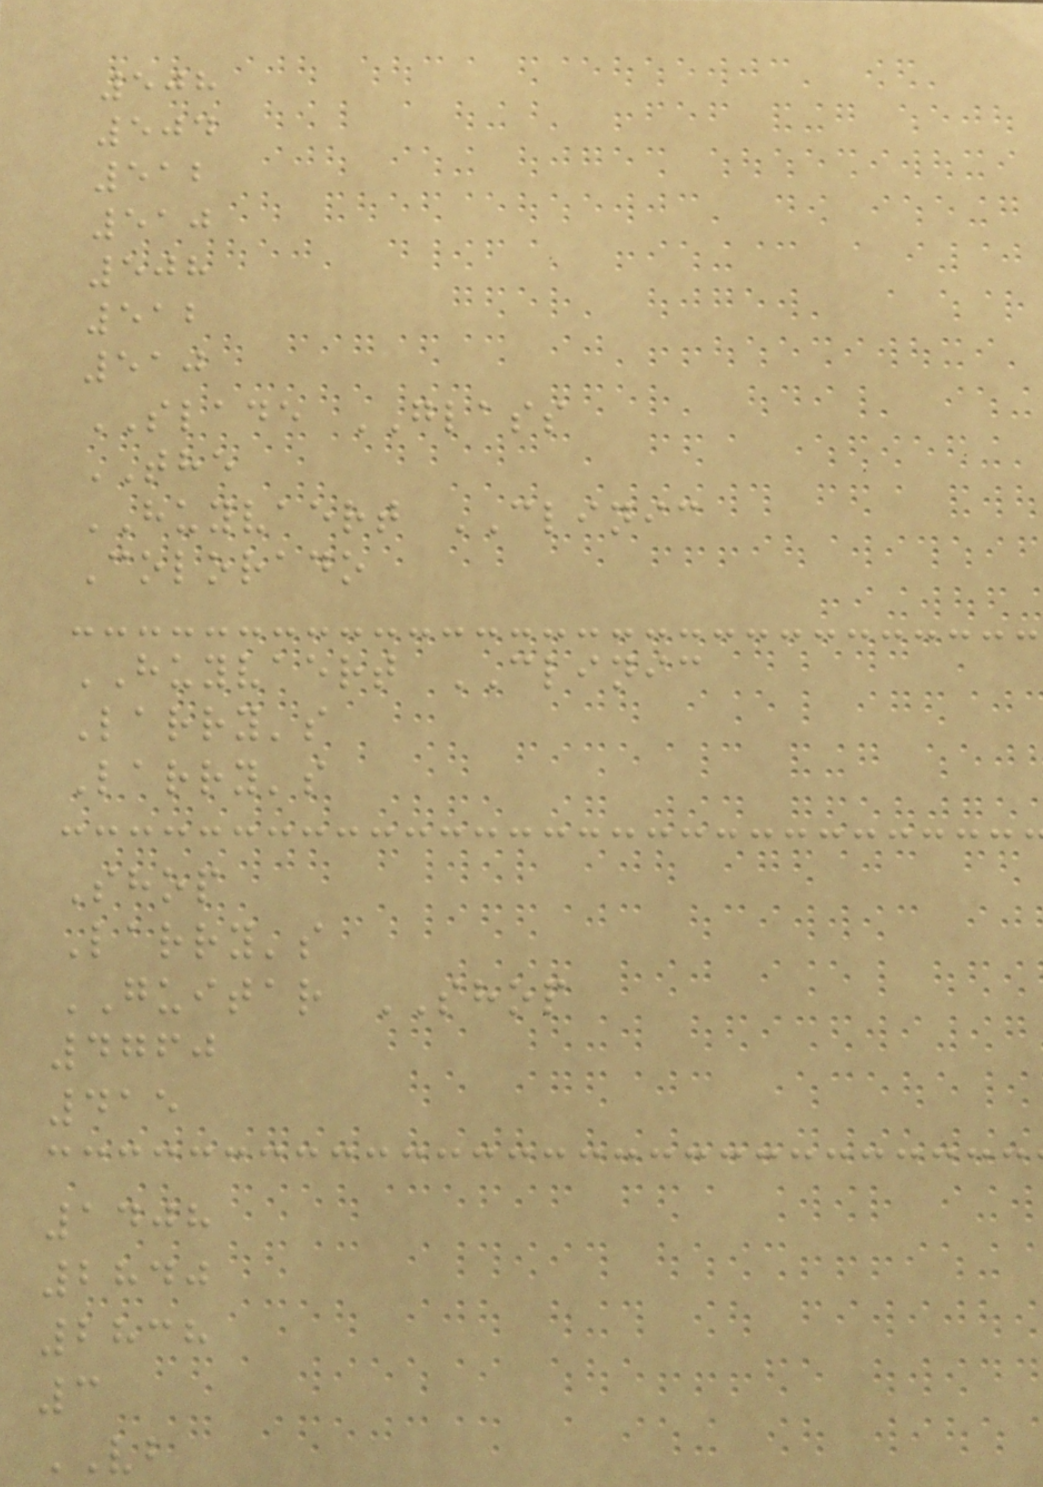508
504
512
510
508
512
510
SLADE GLASS
THE
HUYVAERT CLINIC
Colorado
HUYVAERT CLINIC
Larry's
Larry's
Shop
Larry's
GUITAR SHOP
4760
415
1408
2840
2838
3
VB
